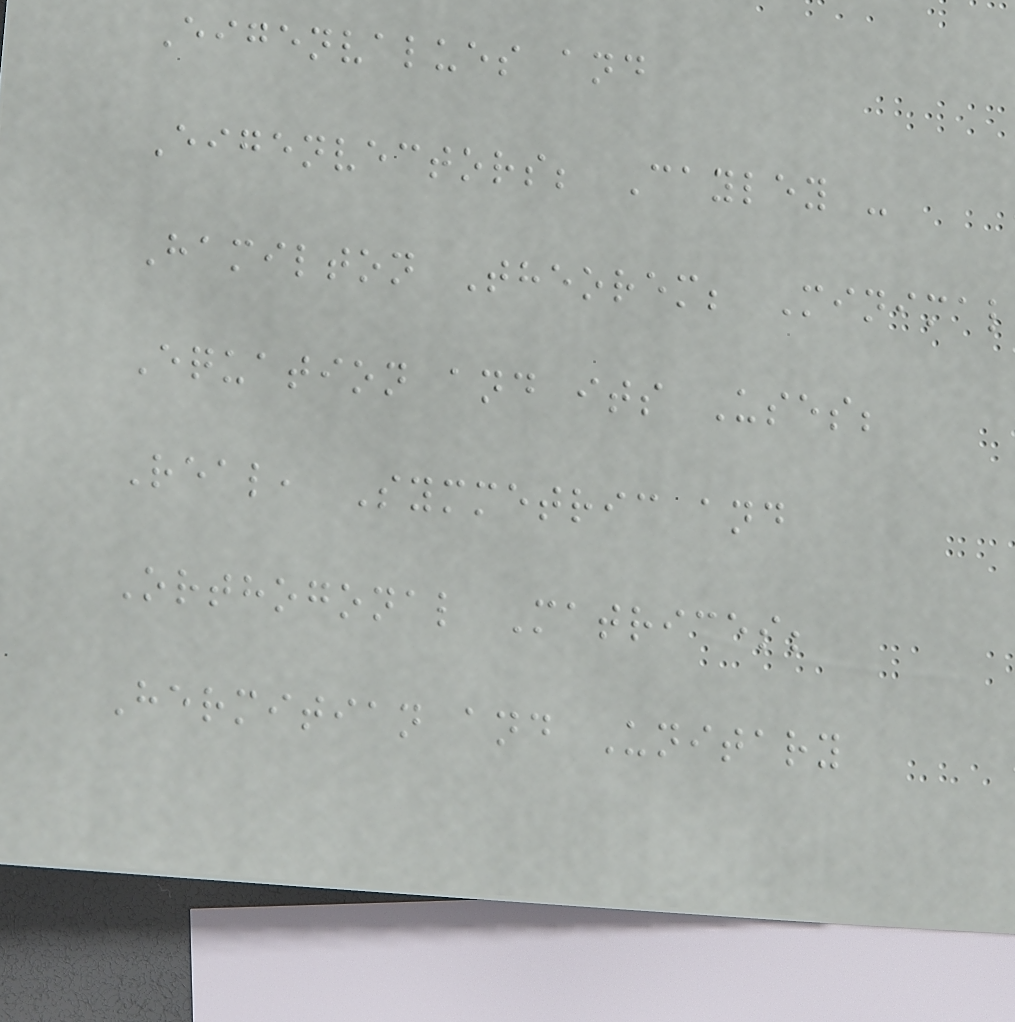Eigenvalues and
Eigenvectors; Cayley -
Hamilton Theorem; Minimal
Equation and its Uses;
Real, Symmetric and
Orthogonal Matrices;
Hermitian and Unitary
